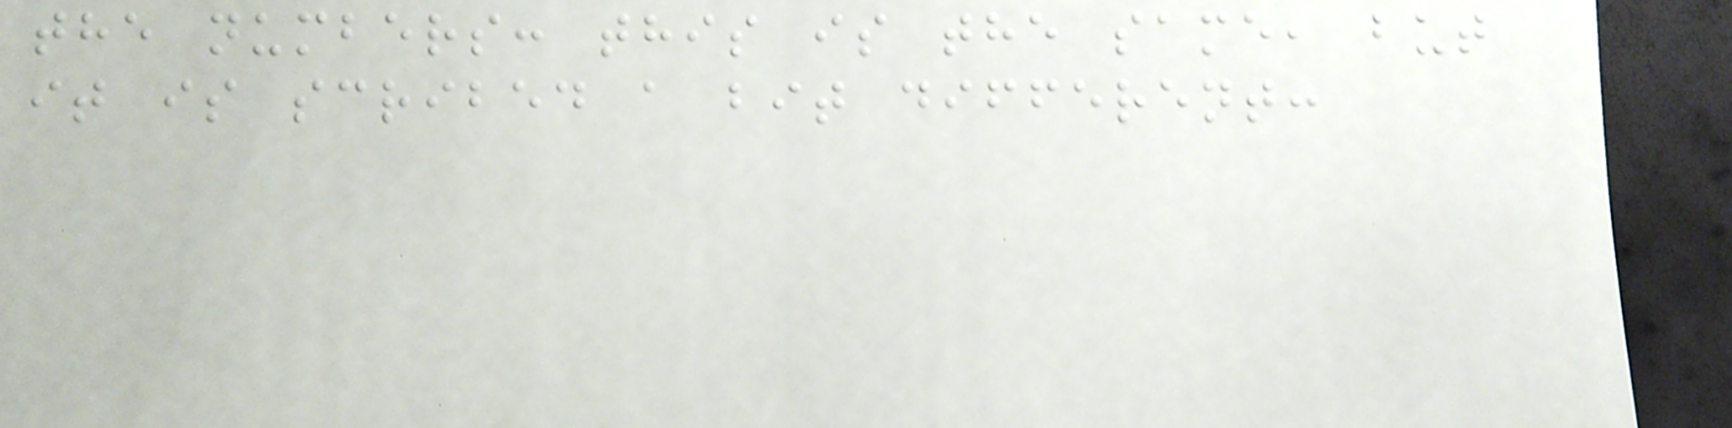the numbers: this is the same, but
it is scribed a bit different:
